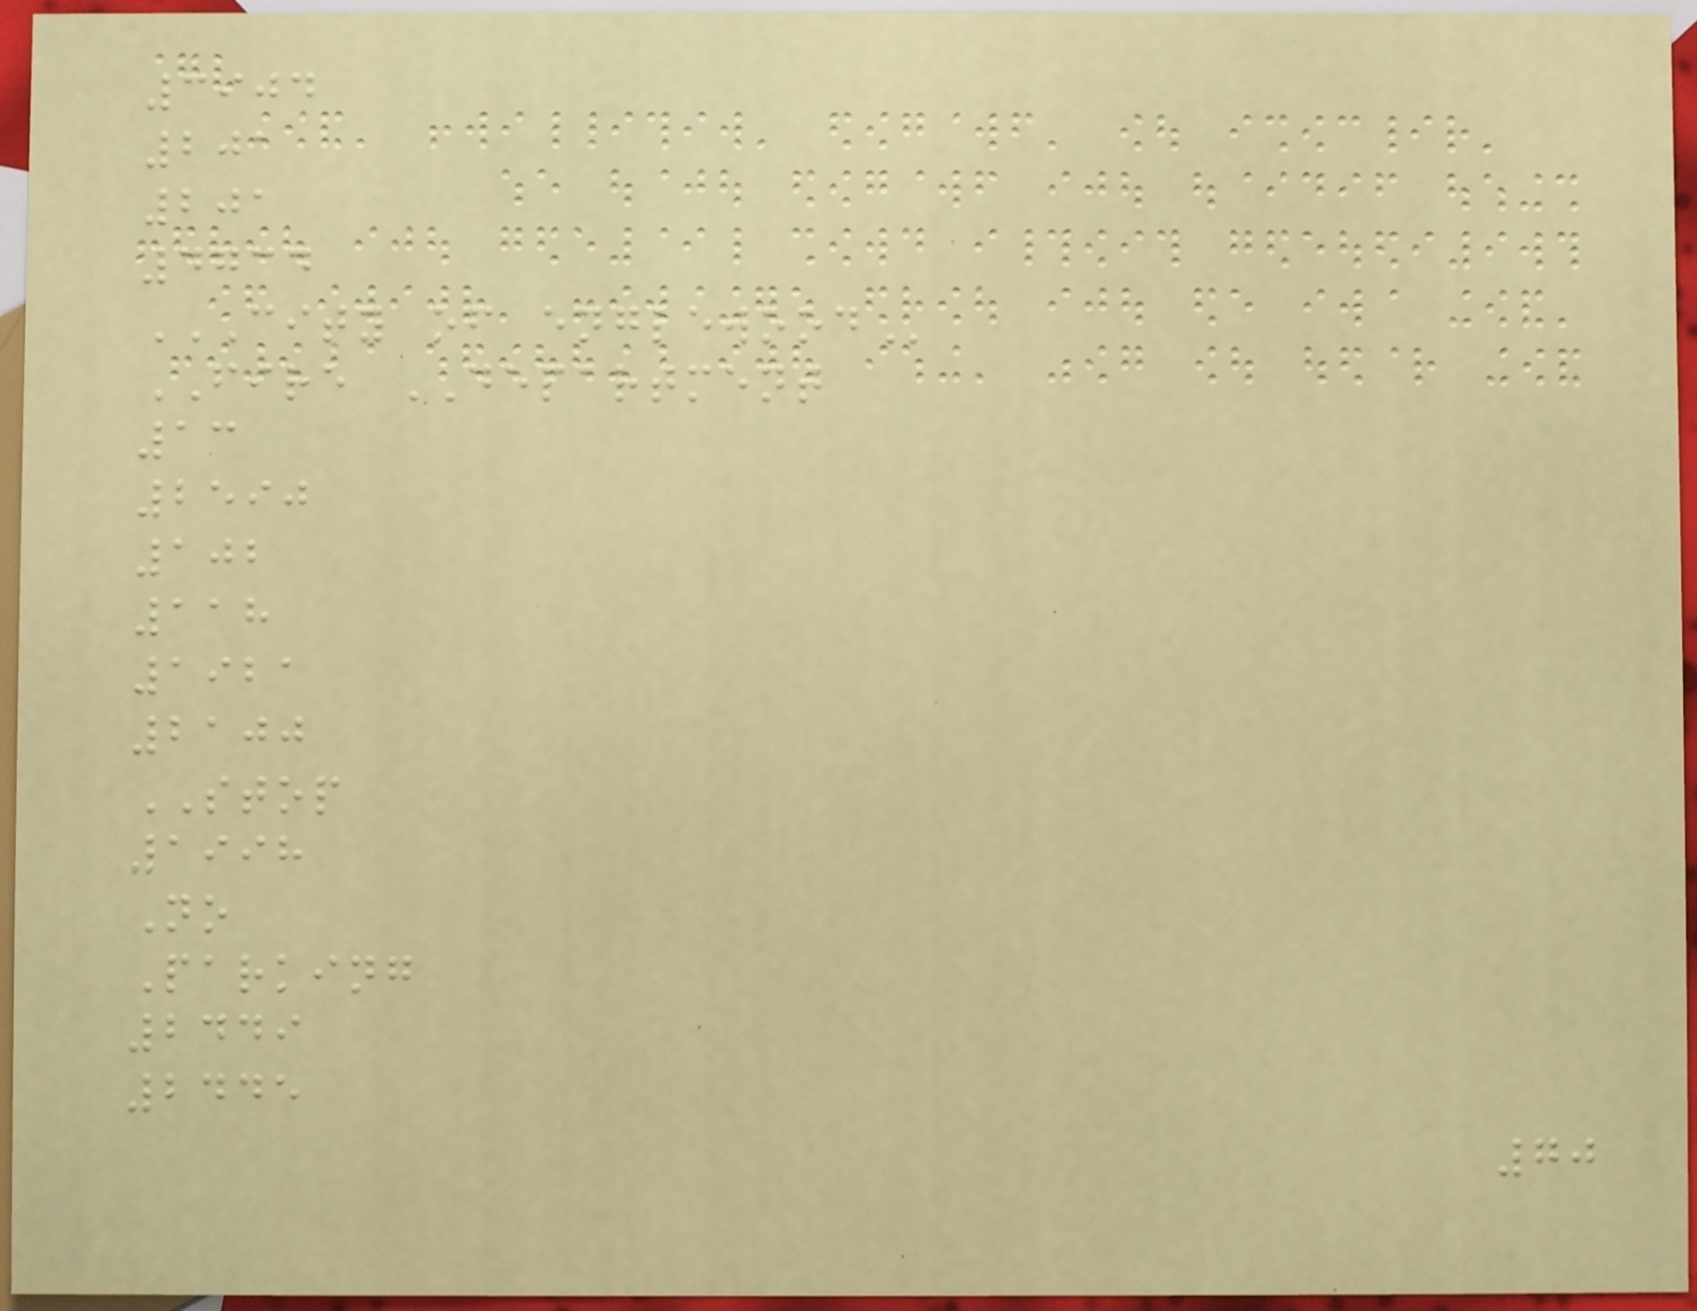3904
201
201
4734
CITY OF ENGLEWOOD
FIRE DEPARTMENT
13
2590
102
118
1921
2100
STOP
1998
No
Parking
2449
2445
70
